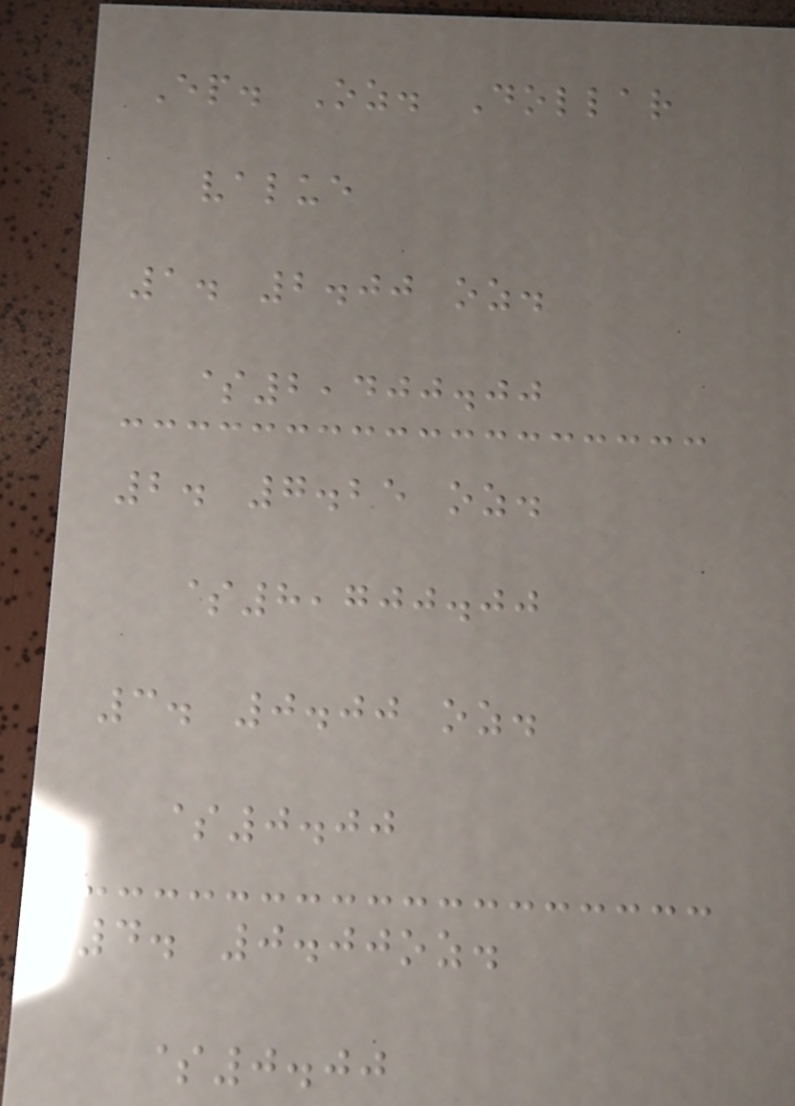Ep. Oz. Dollar
value
1. 2.00 oz.
$2,400.00
2. 7.25 oz.
$8,700.00
3. 0.00 oz.
$0.00
4. 0.00oz.
$0.00
